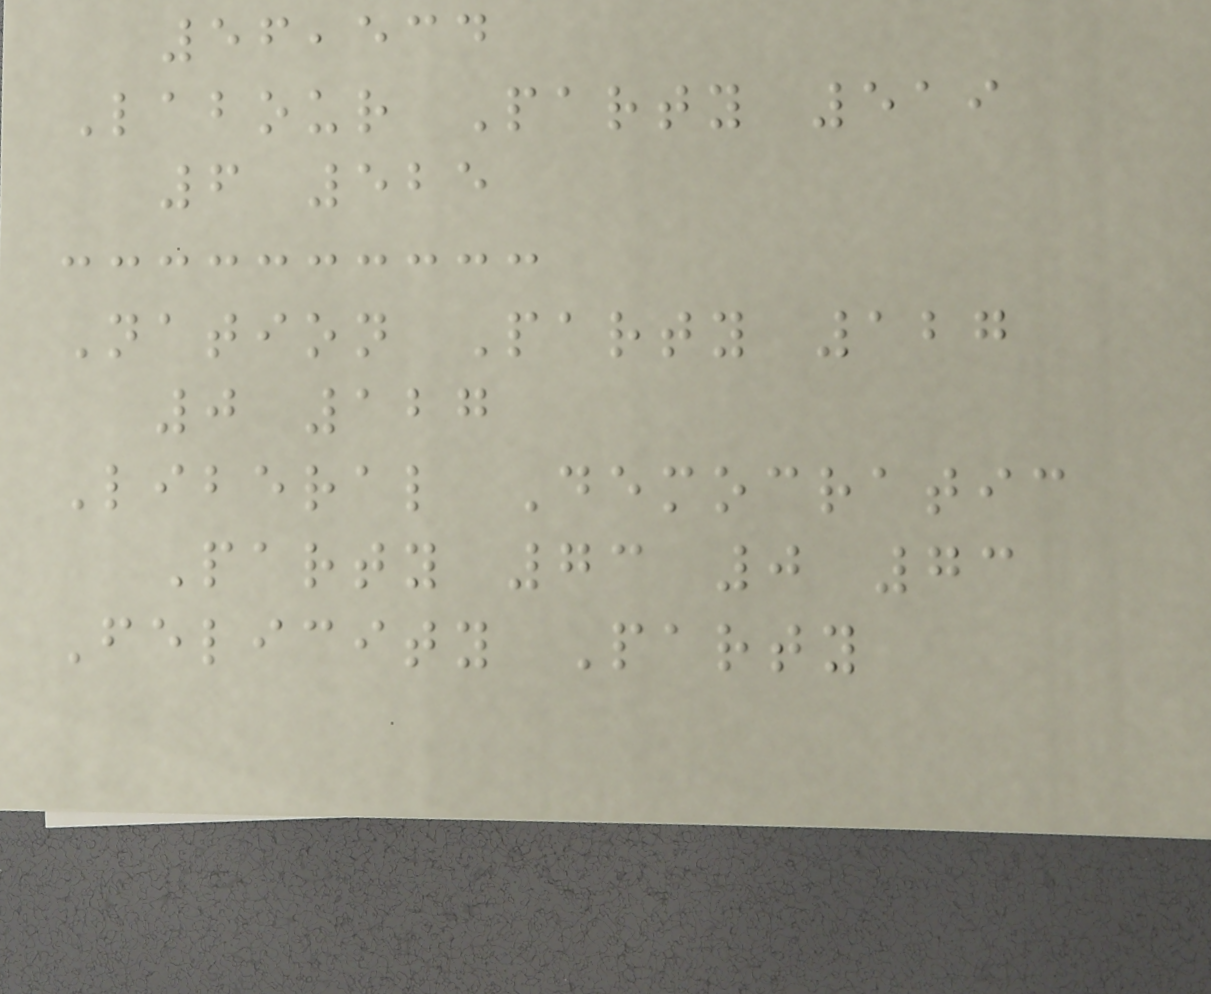56,534
Labour Party 519
6 525
Nation Party 127
0 127
Liberal Democratic
Party 73 0 73
Felicity Party
